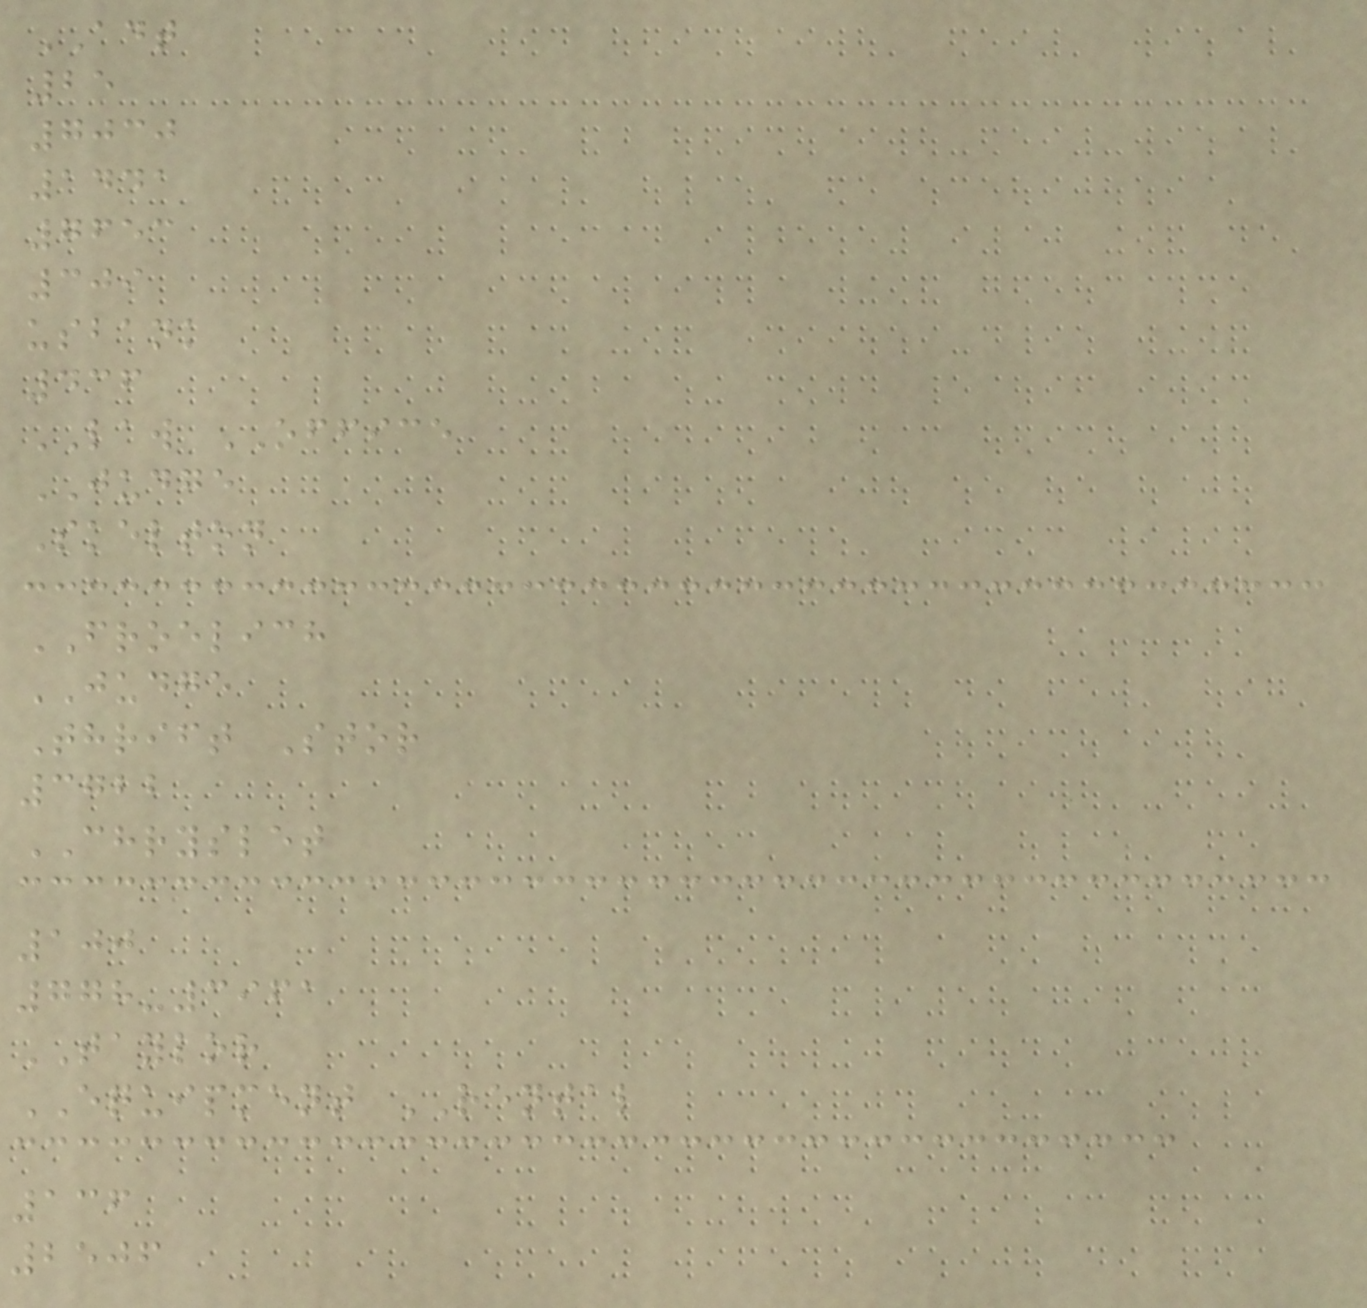ADT
25
7030
1441
7653
309
usbank
436
LAW OFFICE
JUDGE
Skelton
FROELICH
JUDGE
Thrift Stor
3722
CHRYSLET
100
778-3961
TAYLOR
EQUIPMENT RENTAL
136
2506
